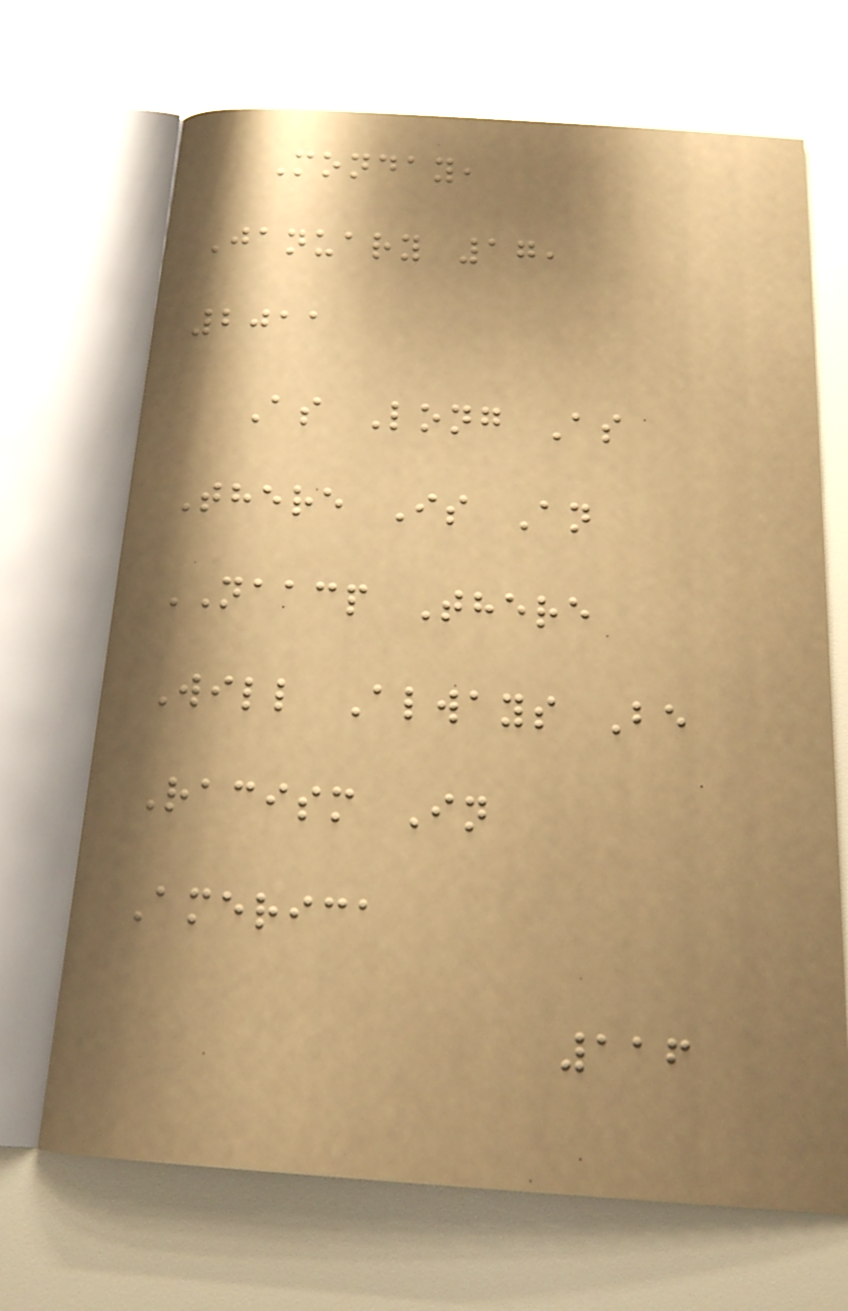Monday,
January 17,
2011
As Long As
There Is An
NAACP There
Will Always Be
Racism In
America
116
